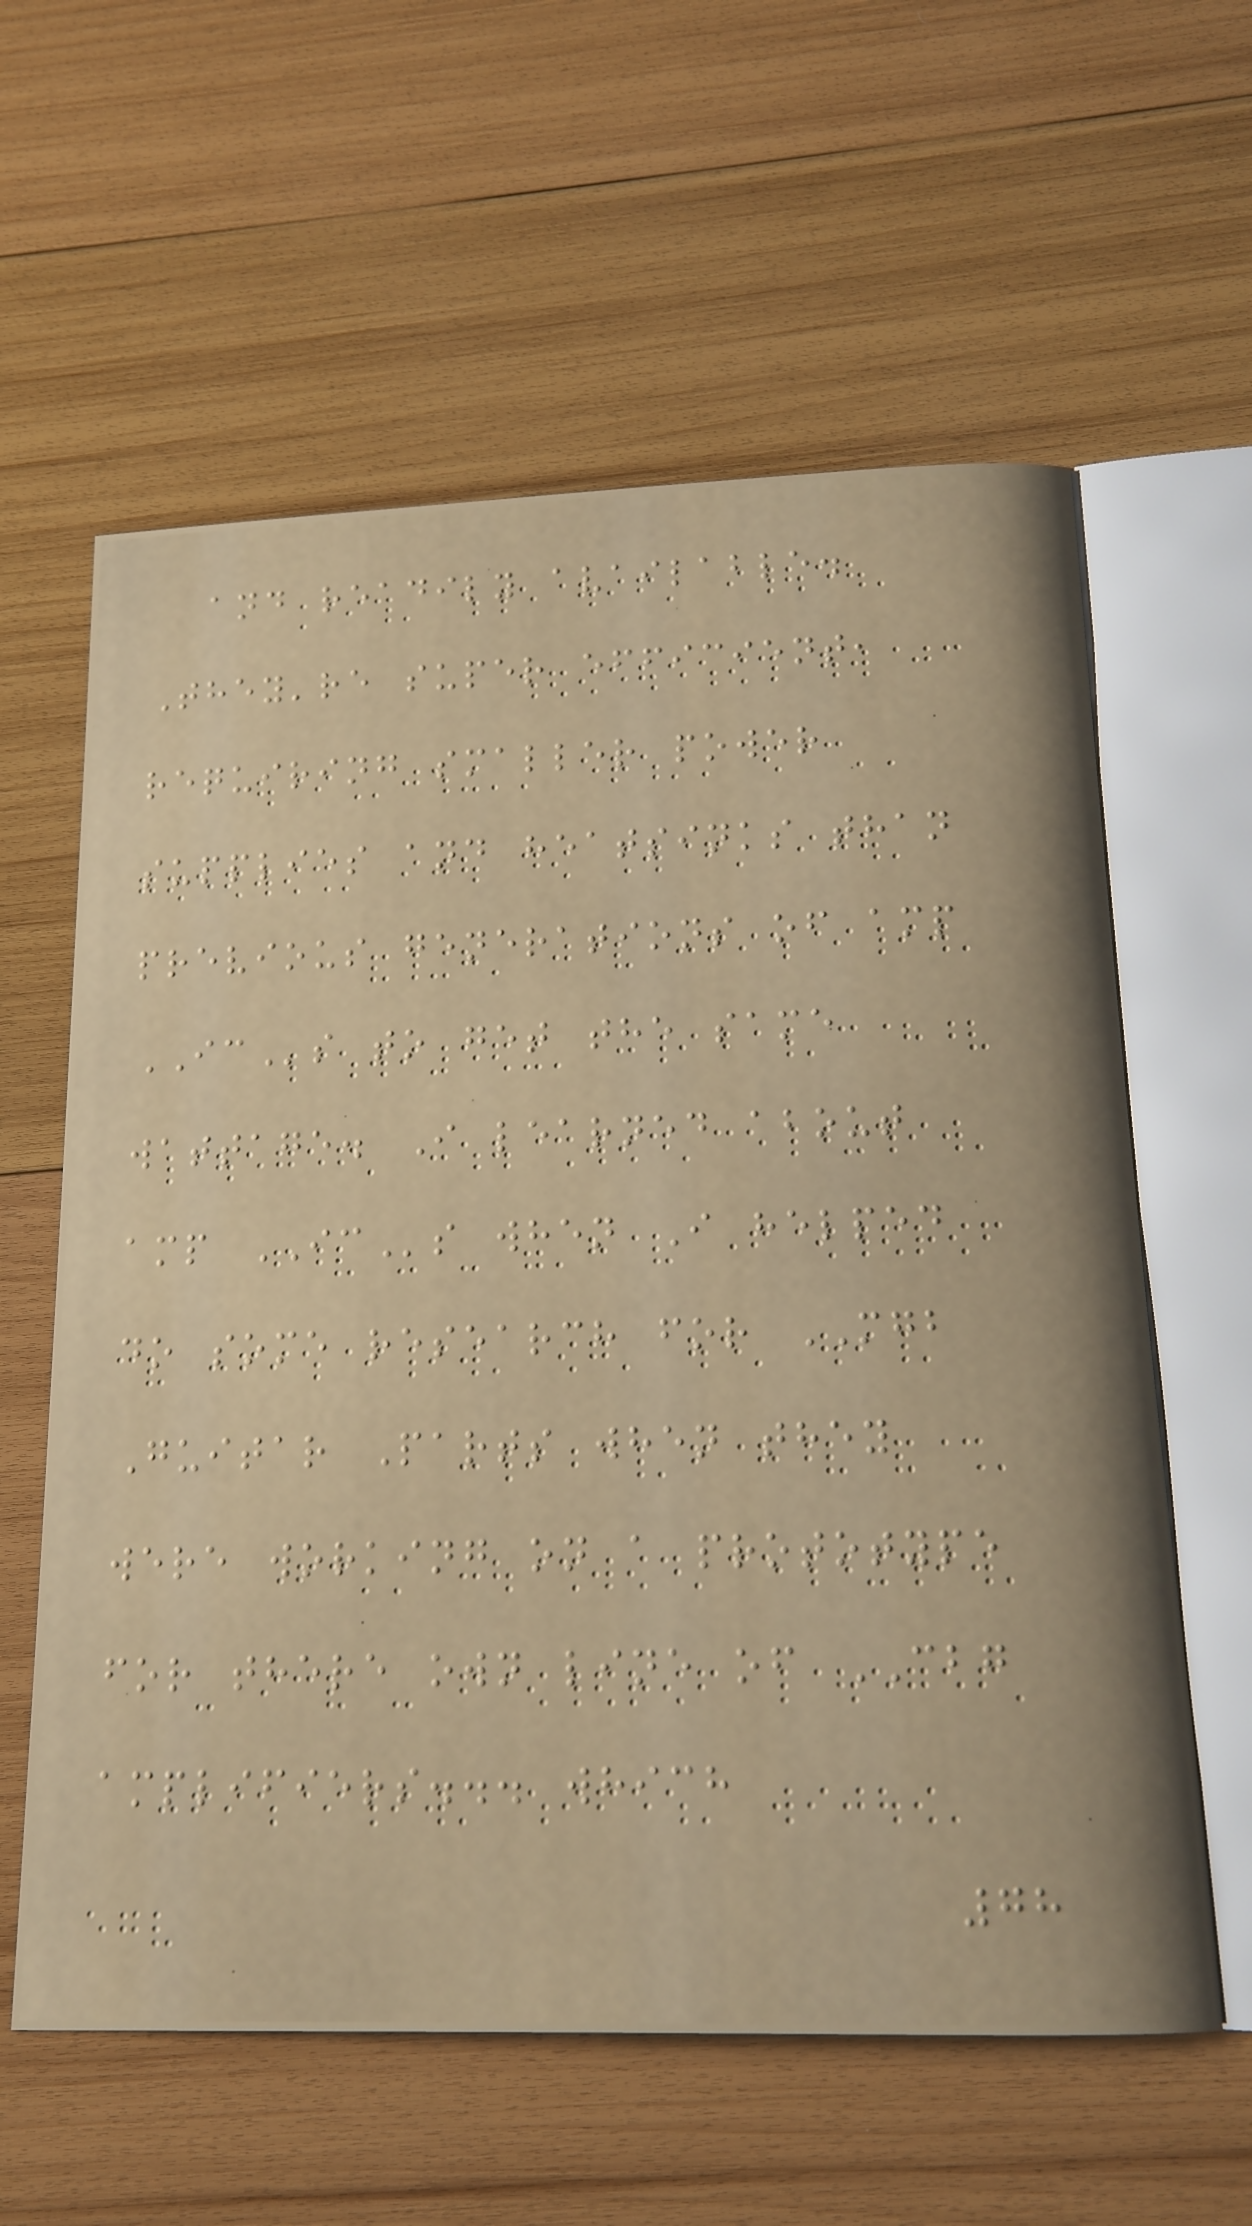and readily available.
They're super efficient,
requiring smaller power
supplies and heatsinks than
previous generations of amp
ICs to get the same
wattage. I learned about
amp ICs when I helped
do some research for MGB
Guitar Parts when they
were working on a prototype
for there own line of CBG
amplifiers... which
78
